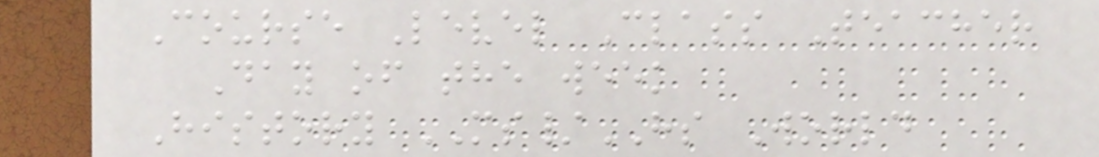Course Level Class Teacher
Day of the week
History MS/HS World
